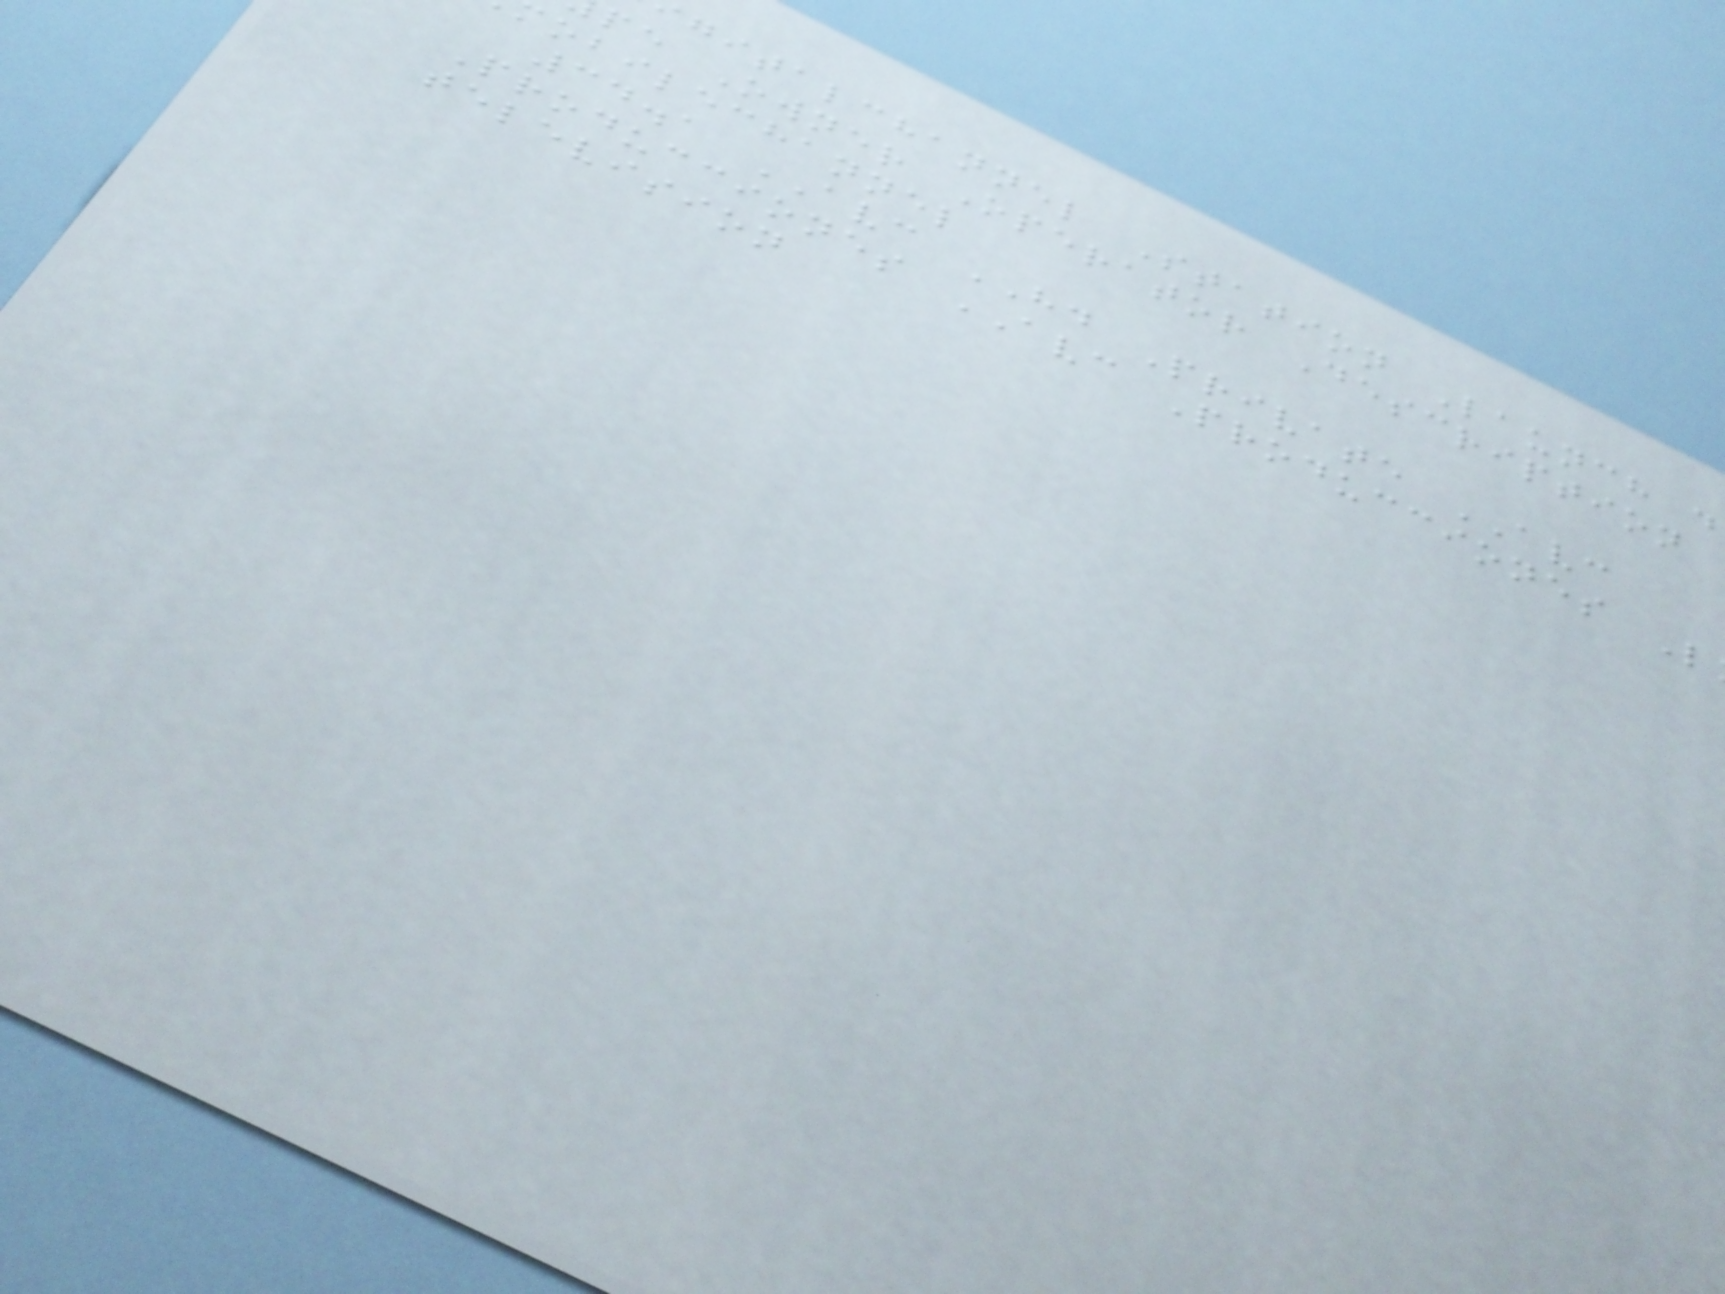gitalchannel Station Launch d
pe Owner Operator Description
obilechannel
34.1 AVC HD Private AVC
Producciones AVC Producciones L
television
